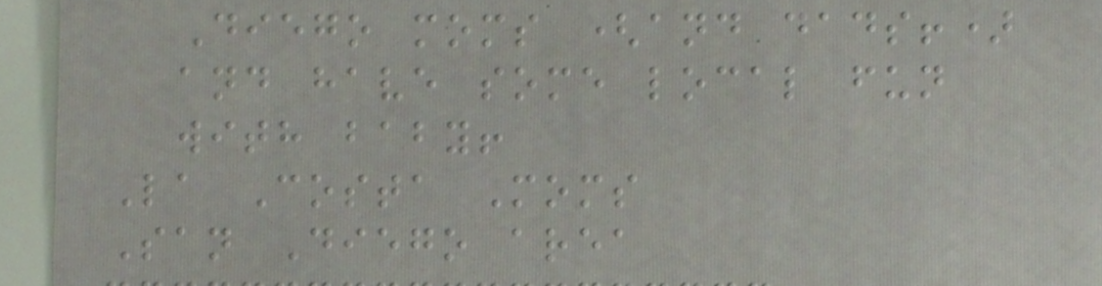Diego moms (and dads!)
and have some local fun
with baby!
La Costa Moms
San Diego area
